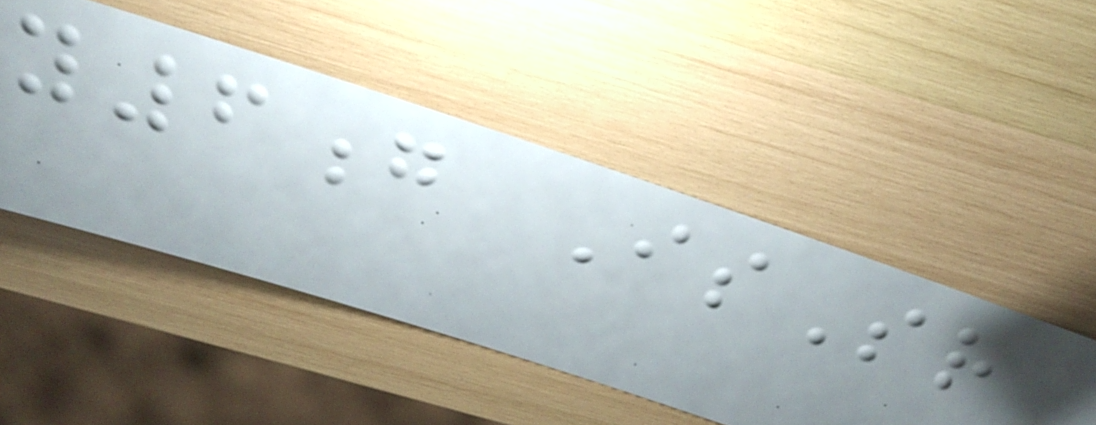y6g IsSr
